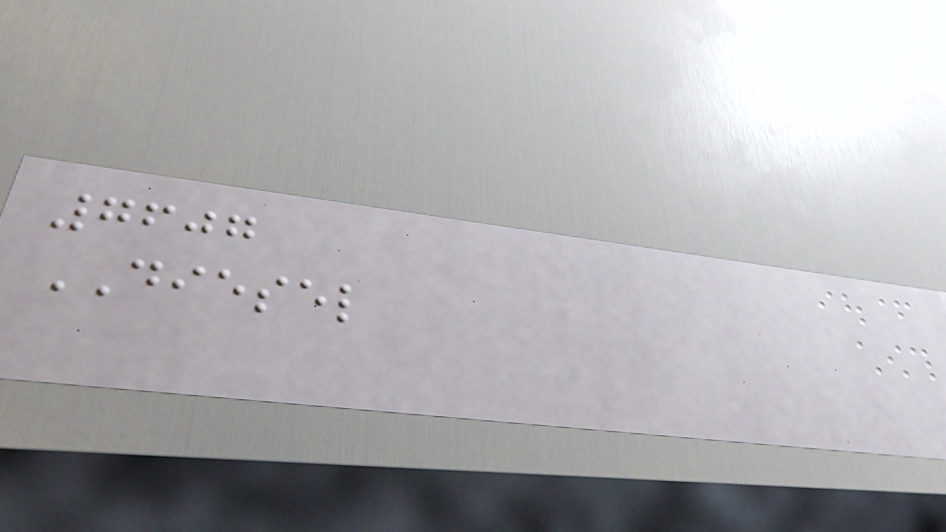7607
DIESEL
